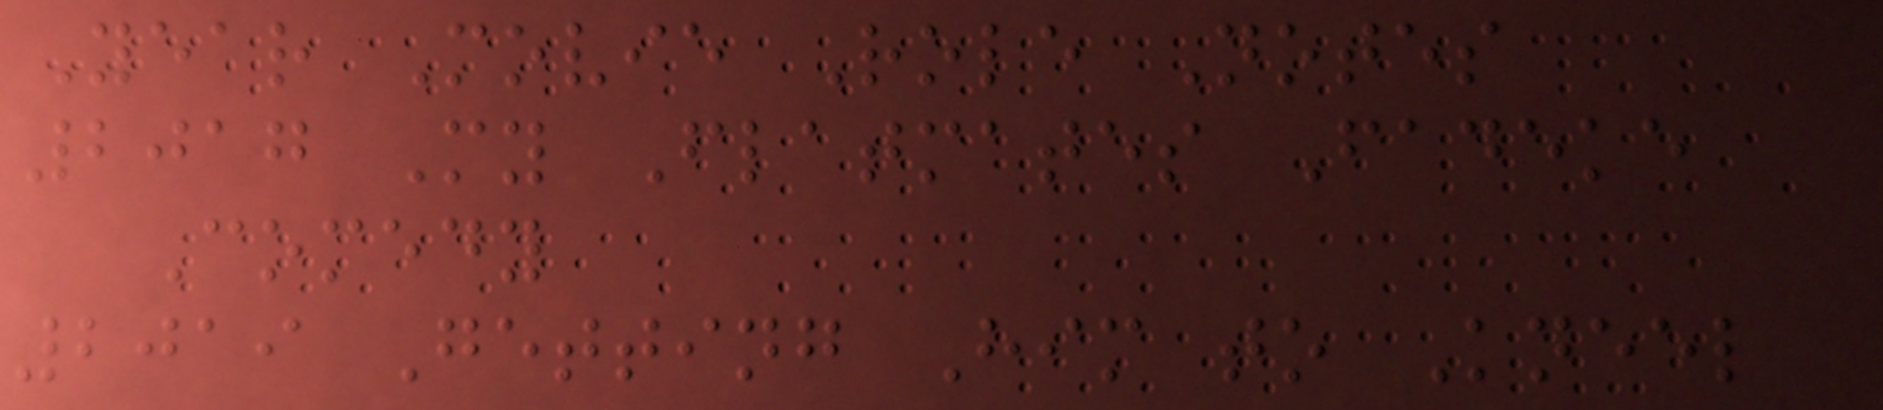Year Movie Role Notes
2017 My Flatmates Fadeke
Comedy
2019 Getting Him to Kneel
